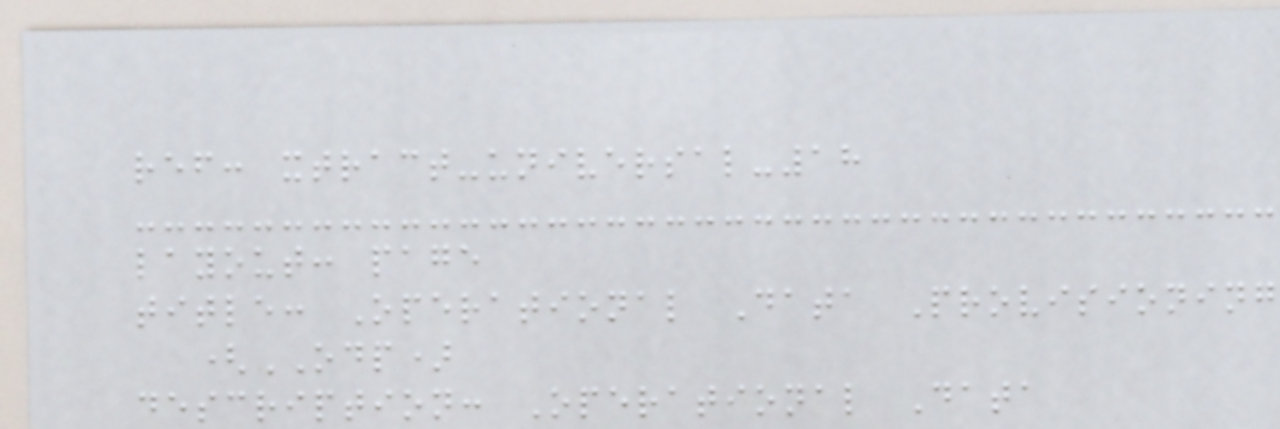ref: xtract-universal-18
layout: page
title: Operational Data Provisioning
(ODP)
description: Operational Data
